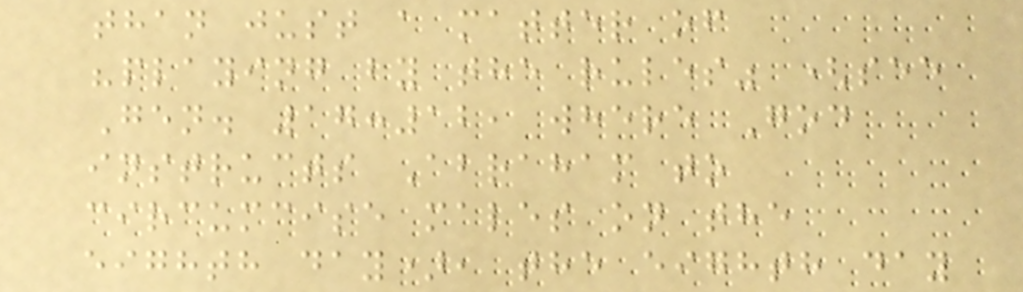than just a matter of
"playing by the rules" (see
Gen. 17:12, where God
instructs Abraham to
circumcise males on the
eighth day), the eighth day
